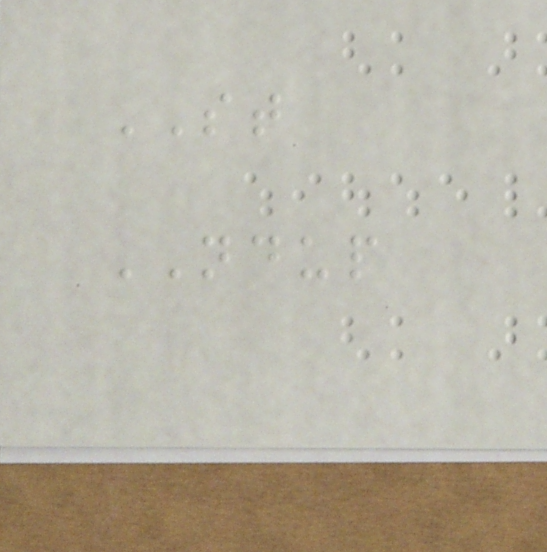ST
NDUP
